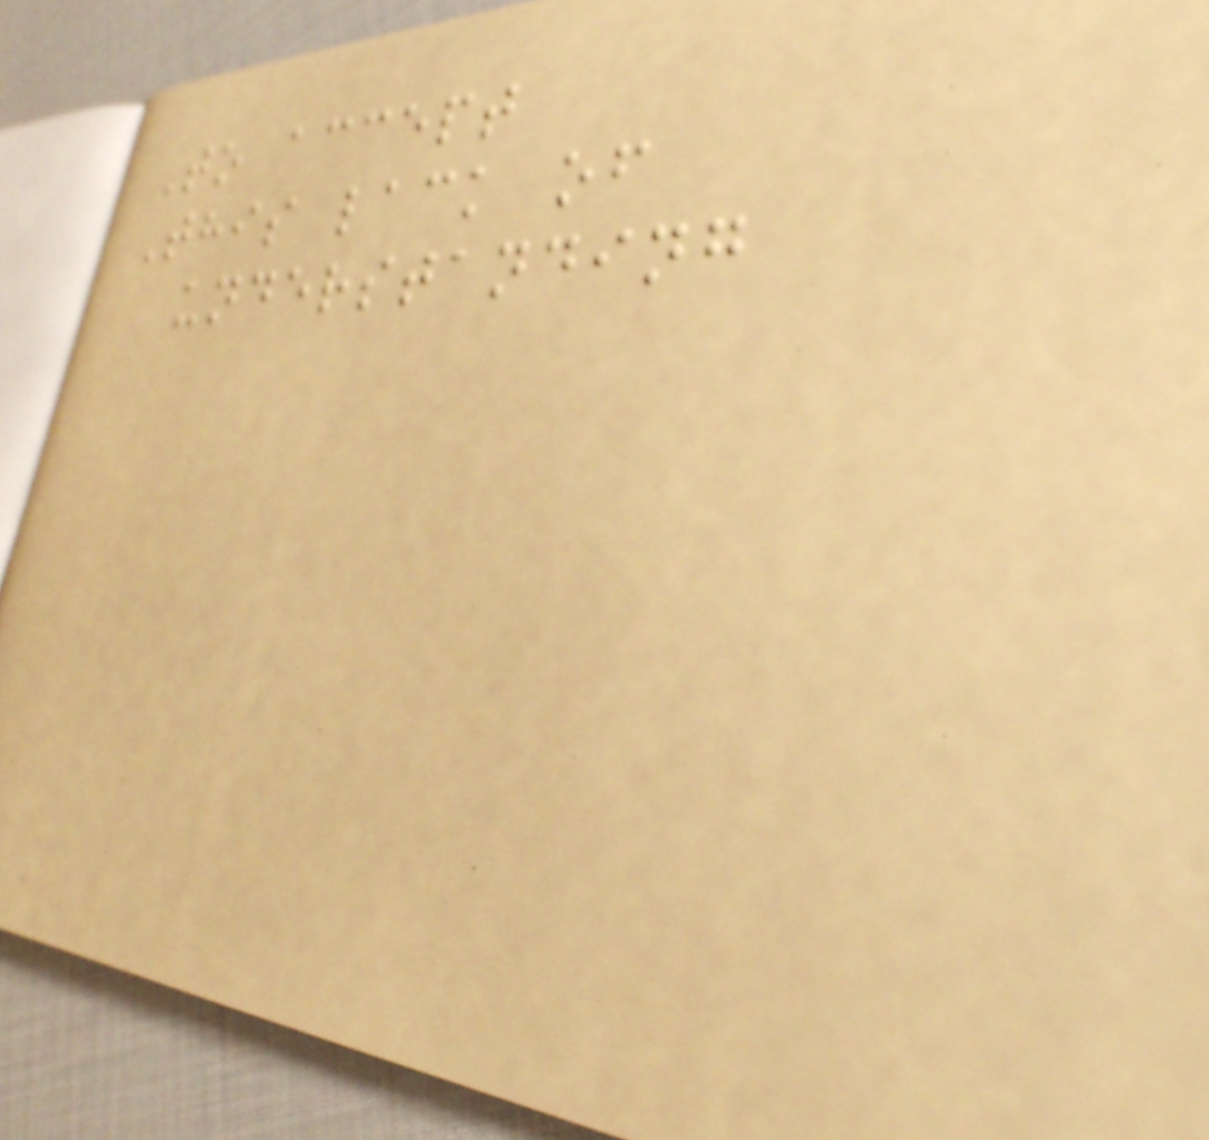To accept
This lack of
understanding
